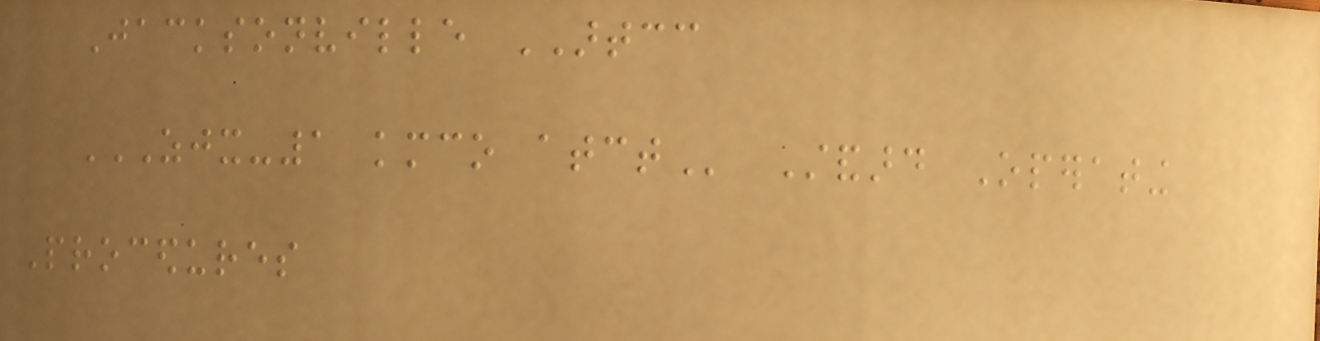Jacksonville ARTCC
ZJX-1 KMCO ATCT Standard Operating
Procedures
